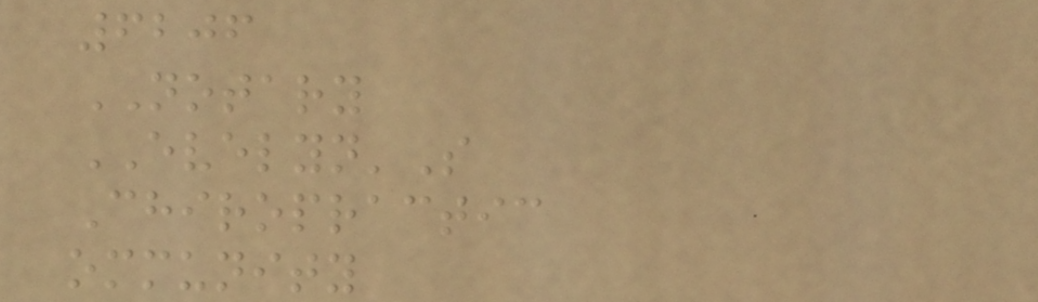6206
NOTARY
EVELYN'S
Chiropractic
ommunity
